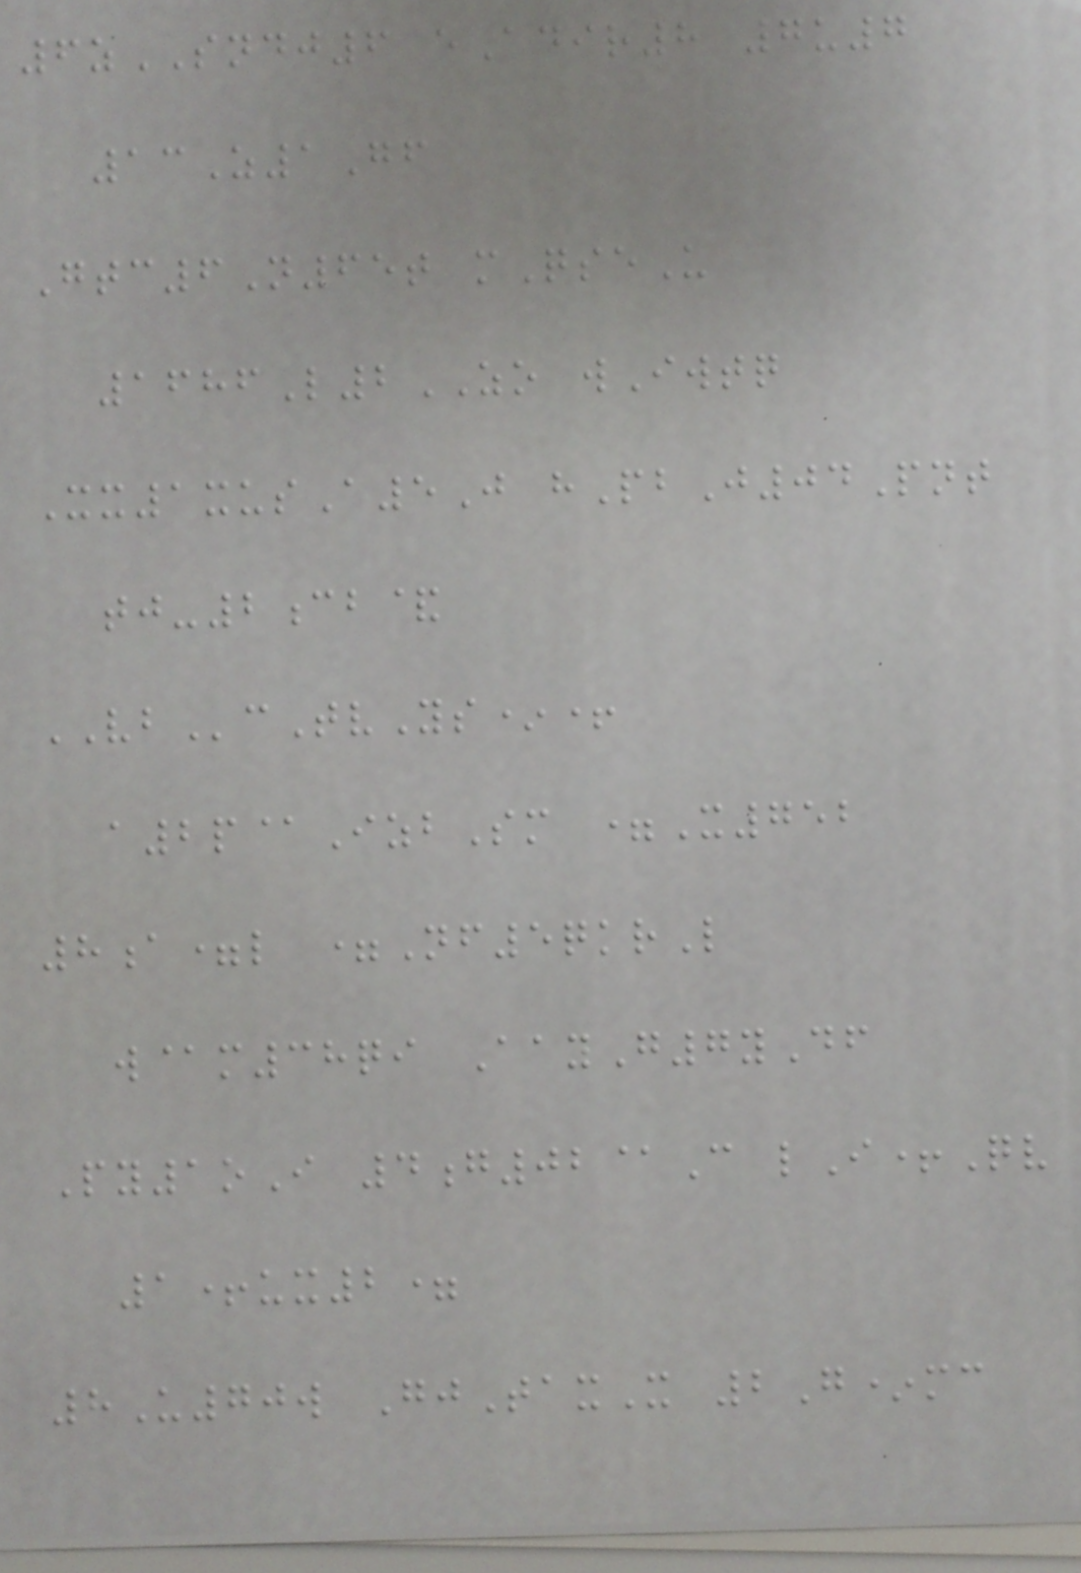6zSNDJ6 eAdir8 7u7
13Z1Gf
Gtc6N65t mQseU
1686L2ZO wIwtq
Xx1xusA5J hPbJ04Pnt
tj-2cb&
VBcTvYs*+
a2p@IzbSm =X752
8a=l =Nf5qkrL
w@m38qi AayG7yDf
Py1oI 4g02@C lI+Qv
1+ux2=
8U70w GjTaxX 2G*mc
